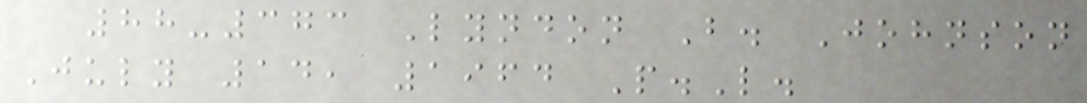88-373 Lyndon B. Johnson
July 14, 1964 P.L.
